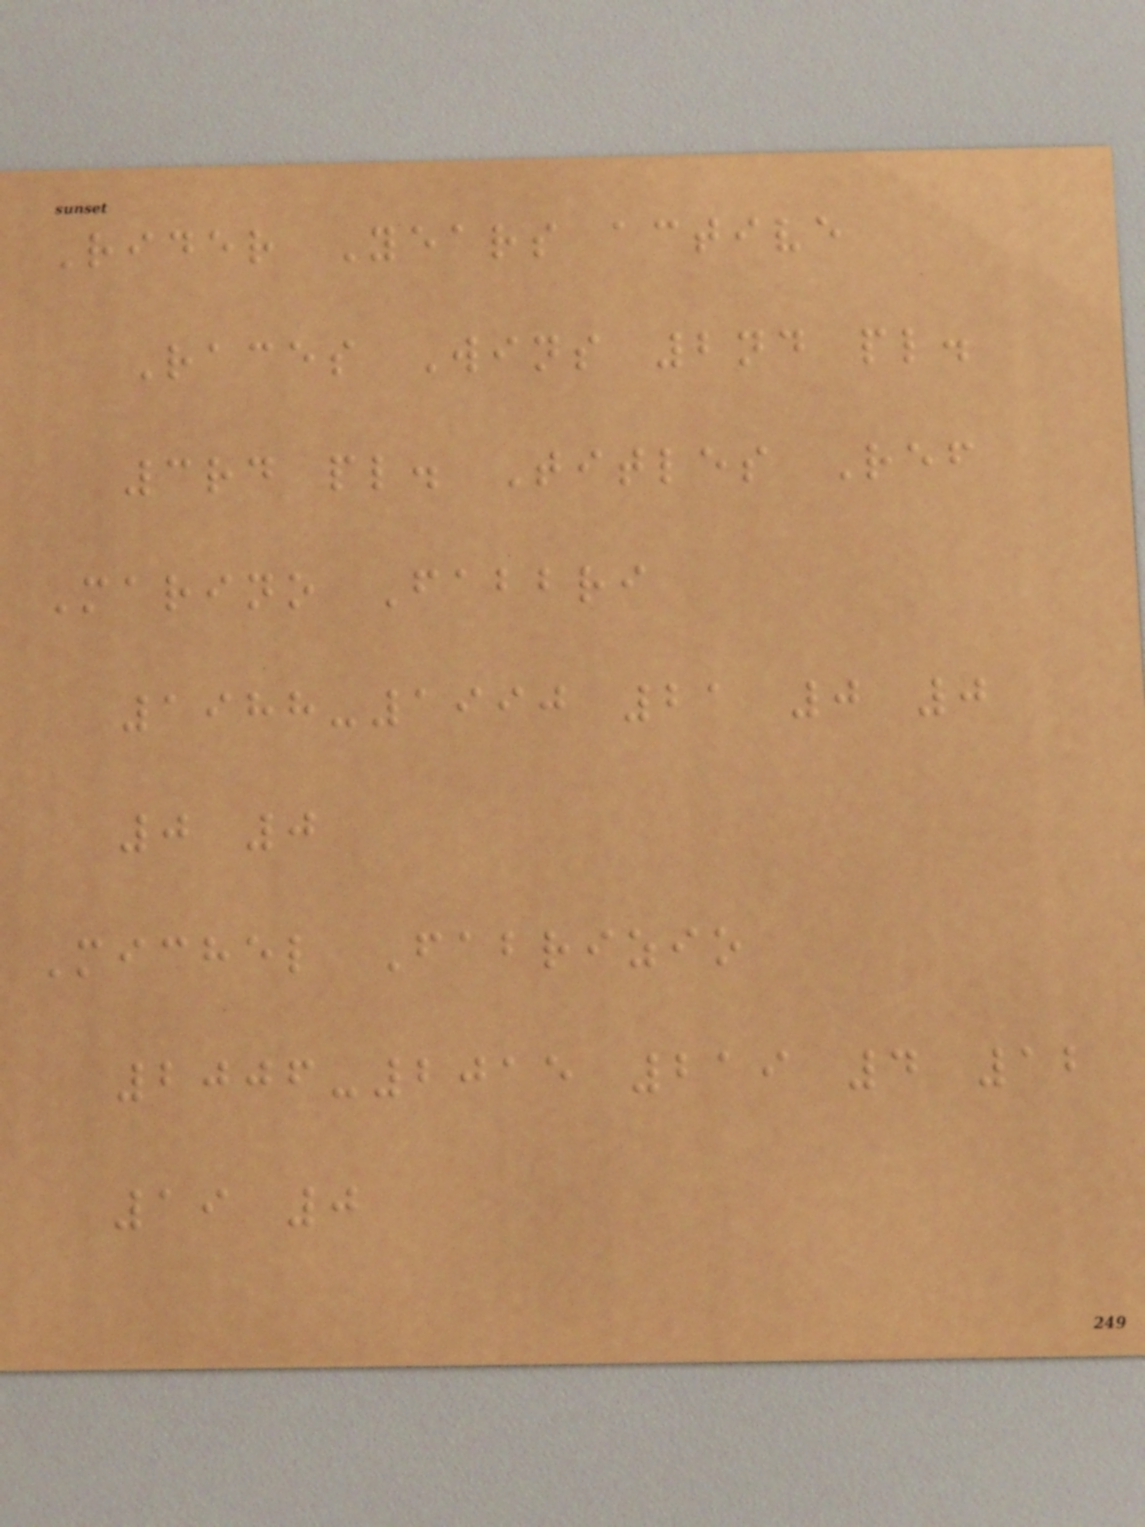Rider Years active
Races Wins 2nd pl.
3rd pl. Titles Ref
Marino Fabbri
1988-1990 21 0 0
0 0
Michel Fabrizio
2006-2015 219 4 12
19 0
